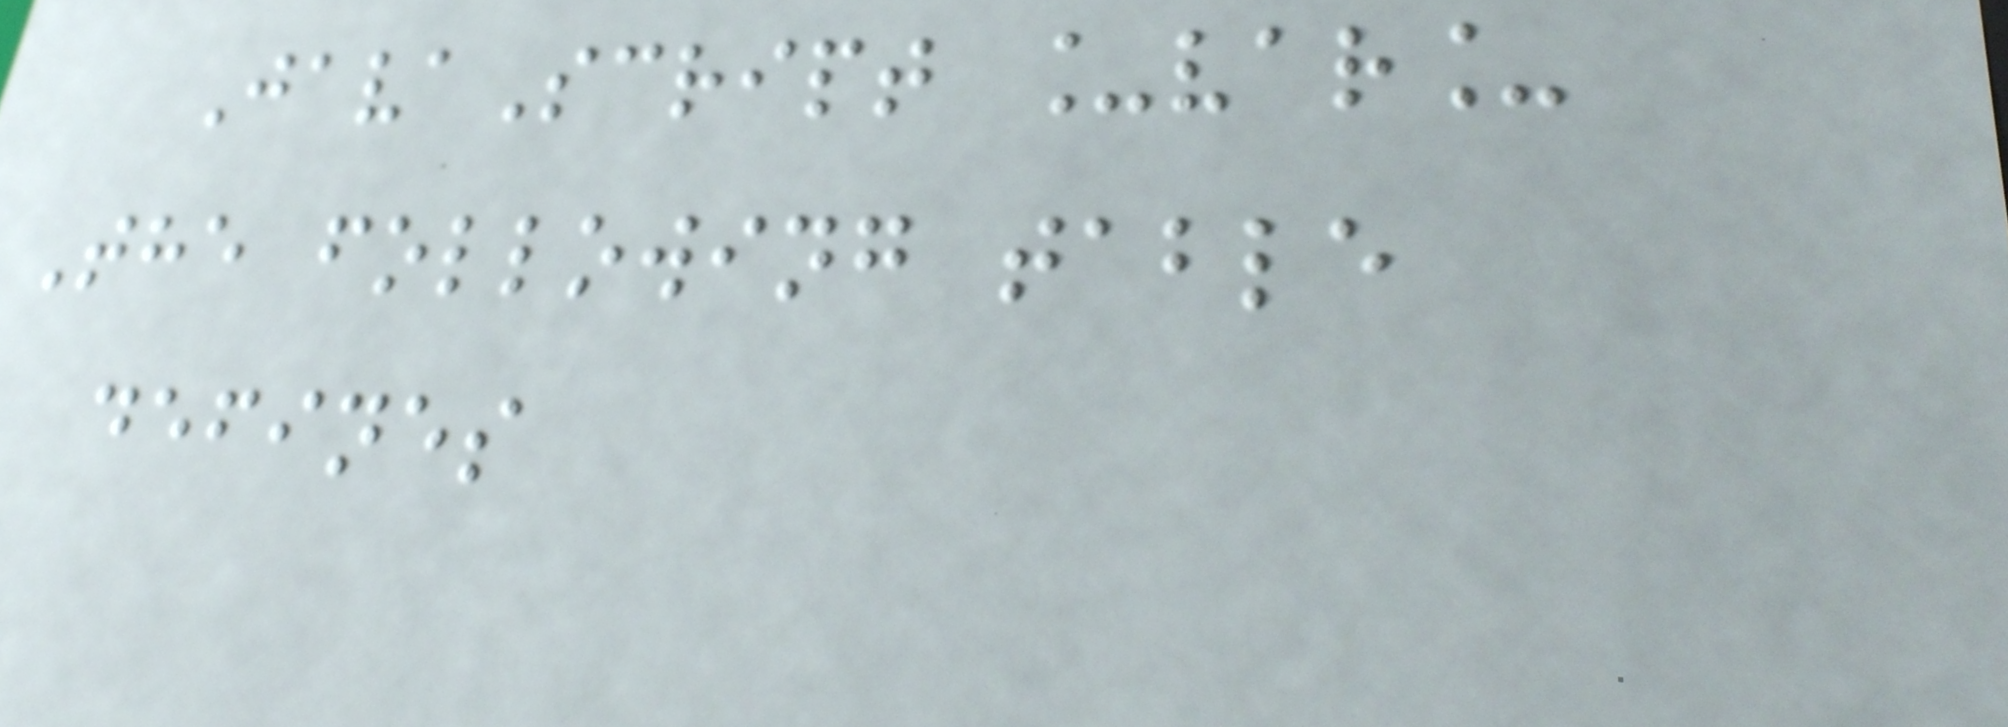JavaScript _var_
The following table
defines
